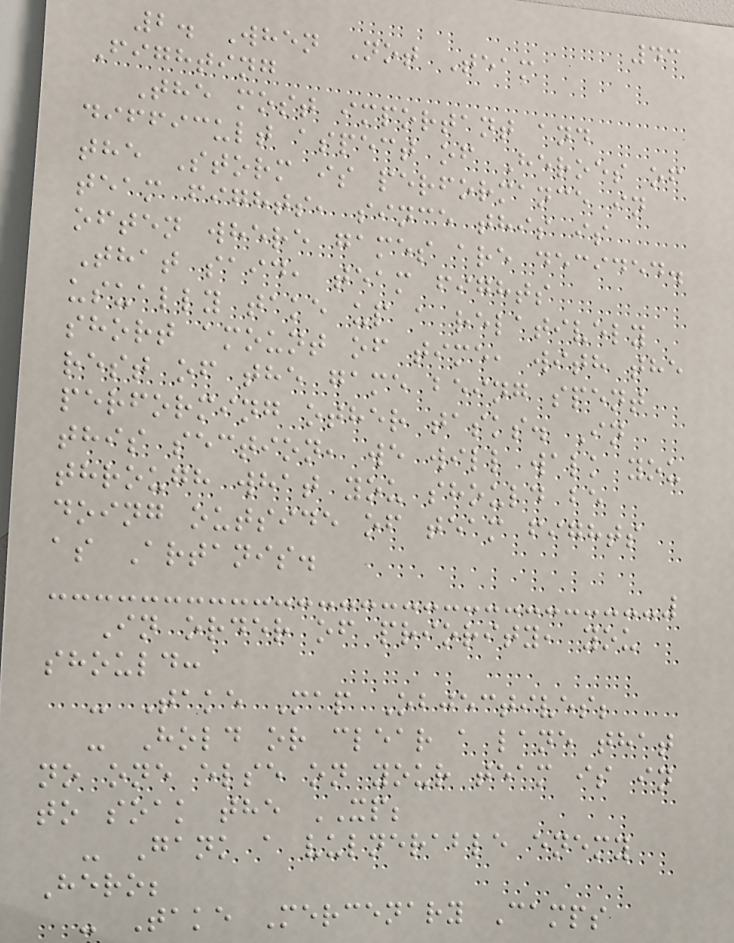43
2. When Not Team
Fighting
The most important and
difficult aspect of Heroes of
the Storm is performance in
team fights, since this is
often where games are decided.
That said, team fights
usually take up a relatively
short amount of time, with the
rest of the game being spent
performing other tasks. In
this section, we will walk you
through what you should be
doing outside of team fights
as Artanis.
In order of priority, you
should:
- Take Map Objectives;
- Hold or clear a lane that
no one else on your team is in
to soak the XP;
- Gank a vulnerable enemy
Hero;
- Take Mercenary Camps
